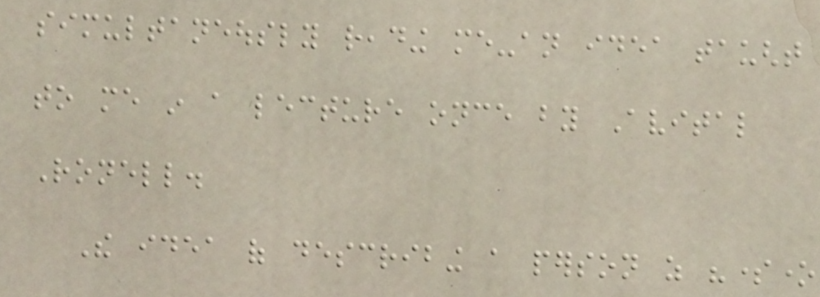simultaneously reading me-an idea taught
to me in a lecture once by Avital
Ronell.
The idea of describing a person as "someone
